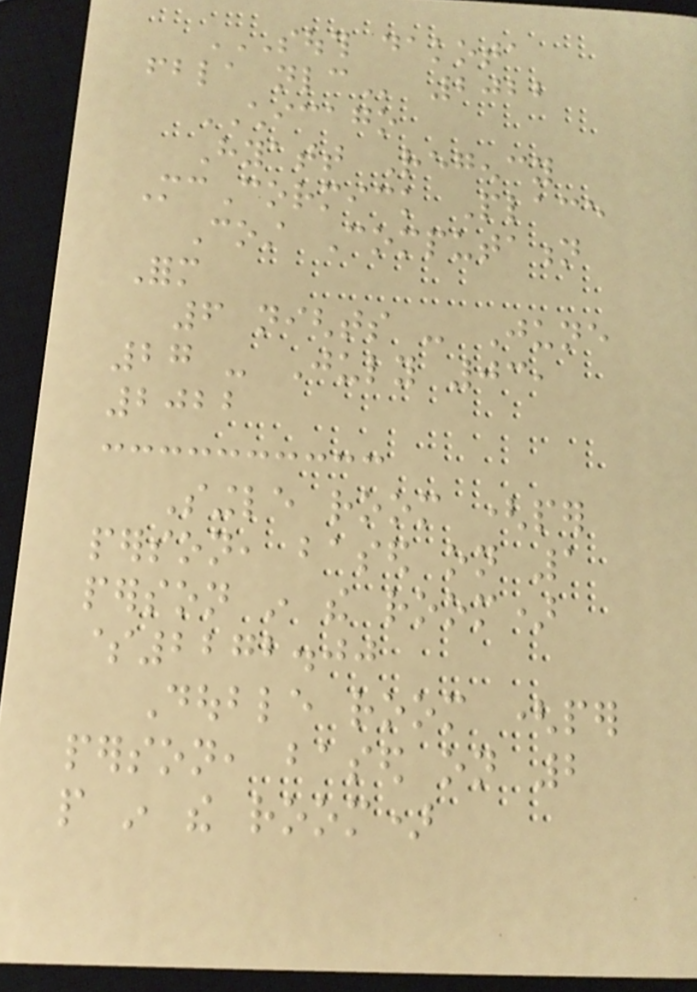SOUTH DAKOTA
FBLA NLC 2022
CHICAGO
Hyatt Regency
McCormick Place
Cost Computation
Form
6 nights - June
27 - July 03,
2022
Single room (per
person, based on 1
person in the room)
$2272.00
Double room (per
person, based on 2
people in the room)
